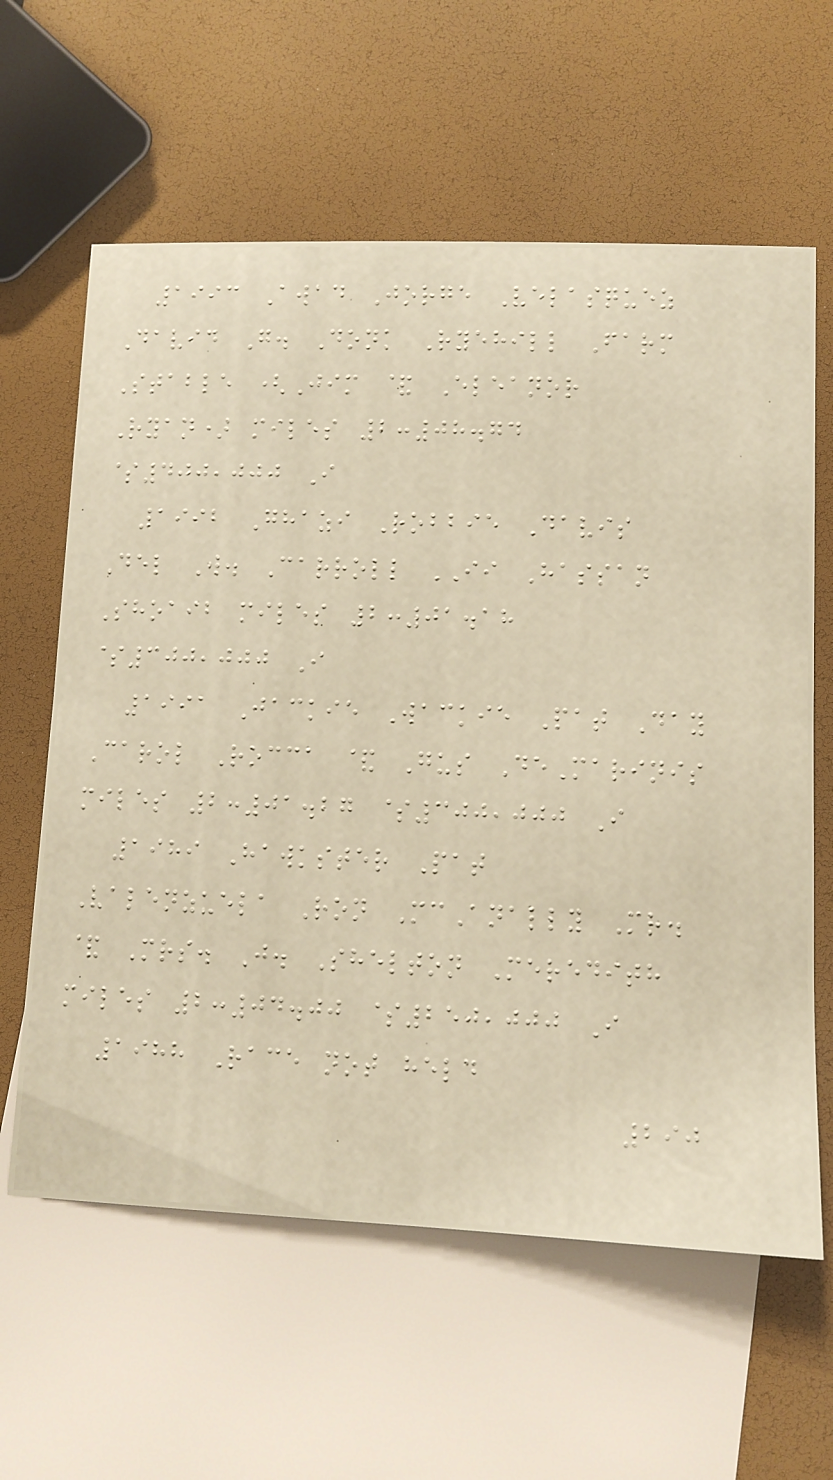1993 Awad Jorge Velasquez
David G. Donk Ryehill Farm
Stable (Jim & Eleanor
Ryan) miles 2:08.74
$400,000 I
1992 Ghazi Robbie Davis
Del W. Carroll II Hassan
Shoaib miles 2:01.18
$300,000 I
1991 Jackie Wackie Pat Day
Carol Rocca & Gus DeMarinis
miles 2:01.27 $300,000 I
1989 Hawkster Pat
Valenzuela Ron McAnally Mr.
& Mrs. J. Shelton Meredith
miles 2:04.00 $250,000 I
1988 Race not held
290
